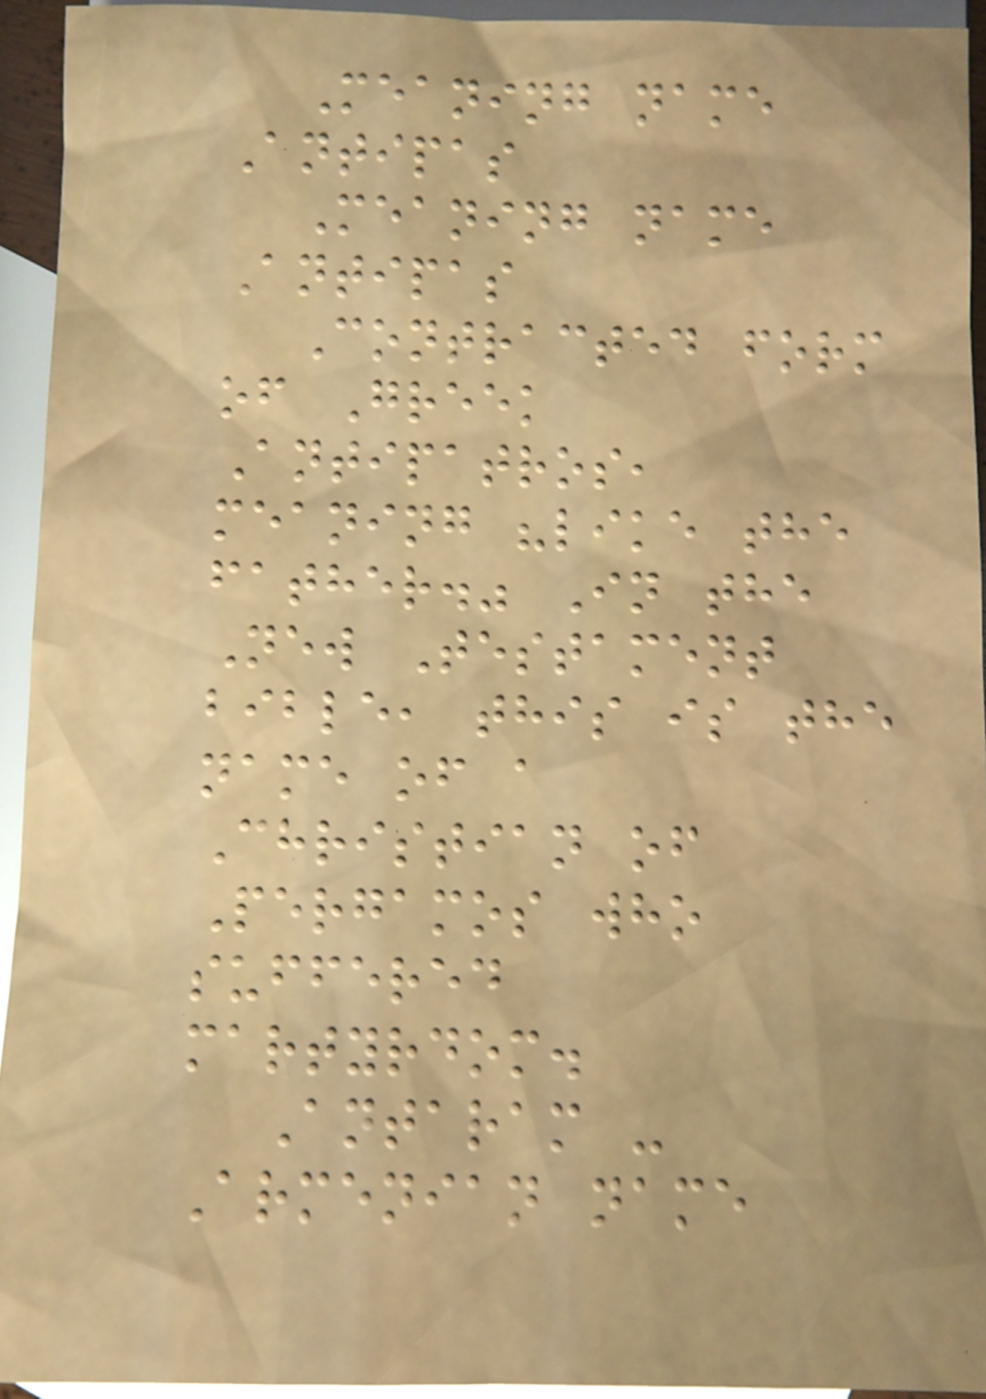Meaning name
Antipas
Meaning name
Antipas
Contracted form
of Greek
Antipatros,
meaning "like the
father." In the
New Testament
bible, this is the
name of a
Christian of
Pergamos who
suffered
martyrdom.
Antaram -
Armenian name
